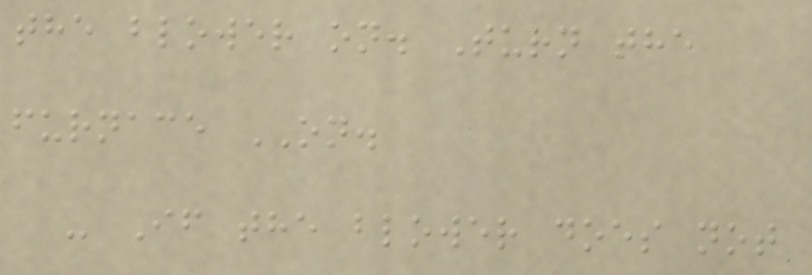the blower on. Turn the
furnace ON.
- If the blower does not
